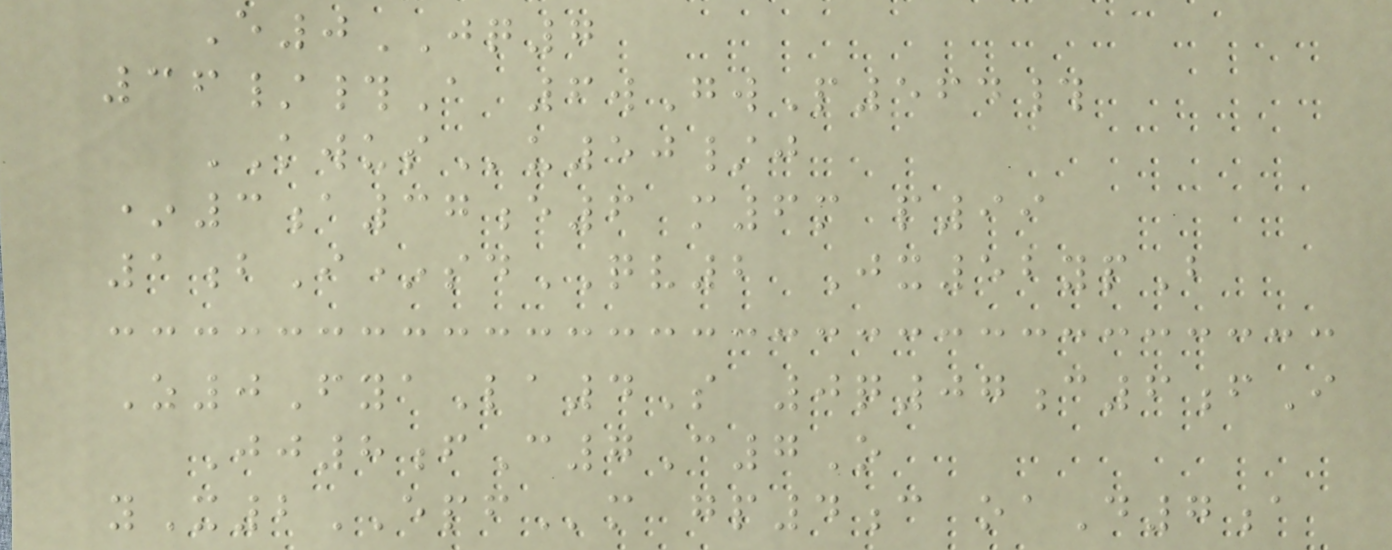E0JQ7
36/#A 6wGwP564#
KWUSu50/j
*3a37e6 m6m p99
1bI*sdQV2 Jx52ypB
Z0FyaLa4S 0q07c6fI
Jj8fC7C7O
yX2EPFm gp4c oaD7a
